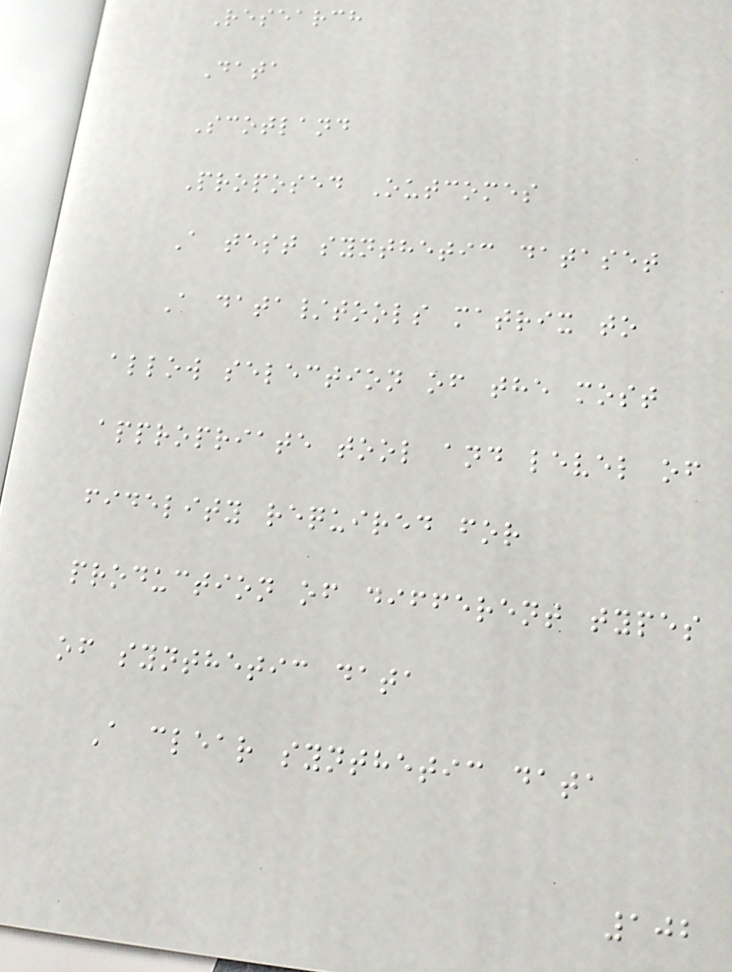Research
Data
Scotland
Proposed Outcomes
A test synthetic dataset
A data/tools matrix to
allow selection of the most
appropriate tool and level of
fidelity required for
production of different types
of synthetic data
A clear synthetic data
102
